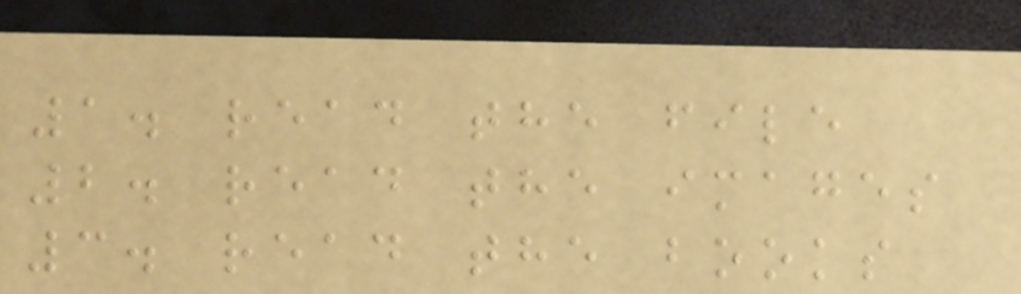1. read the file
2. read the images
3. read the books
